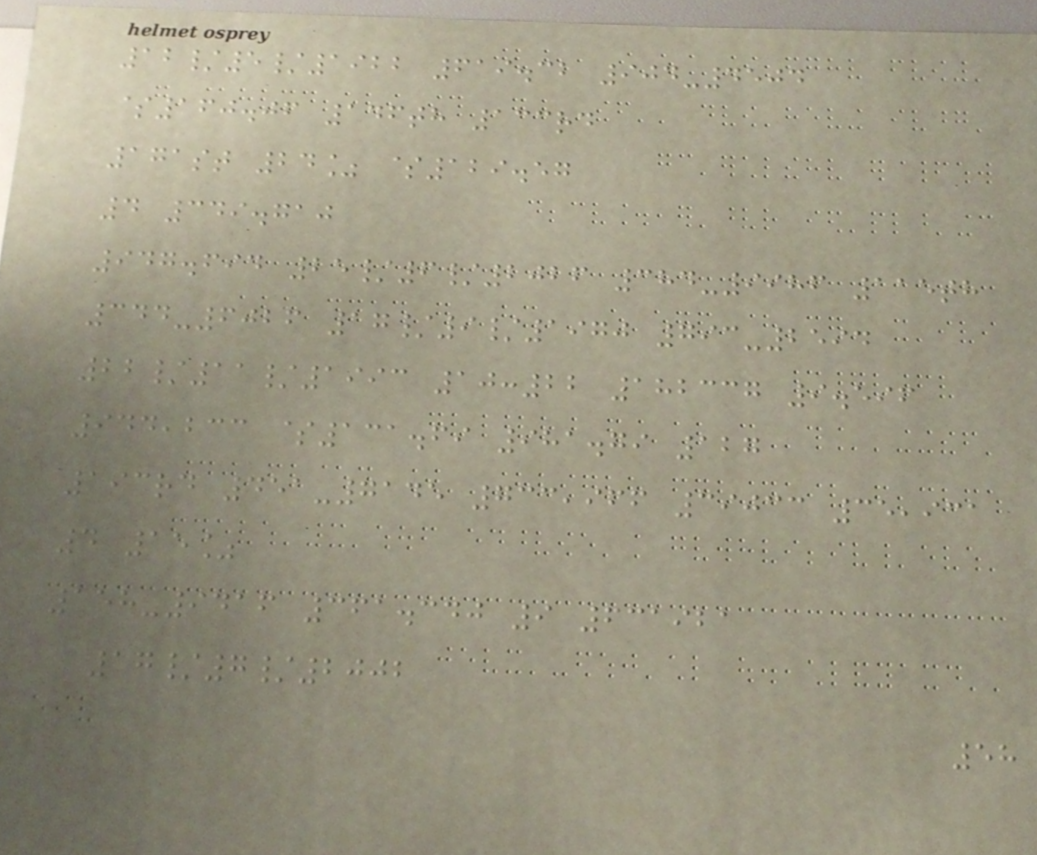12/5/1922 619.32 904-4504
$160.06 146th 133rd
171st 24% $129.57
4 349.710
947.694 25/6/2026 384-9986 115th
344-6026 17/9/1970 793-2594
22/11/1993 10:22 182337 9.596
944,233 $131.69 981.79 127
193rd 451-7145 733,966 39033 35,931
4 15%
158-9416 361.340 9 631921
17/7/2002
58
